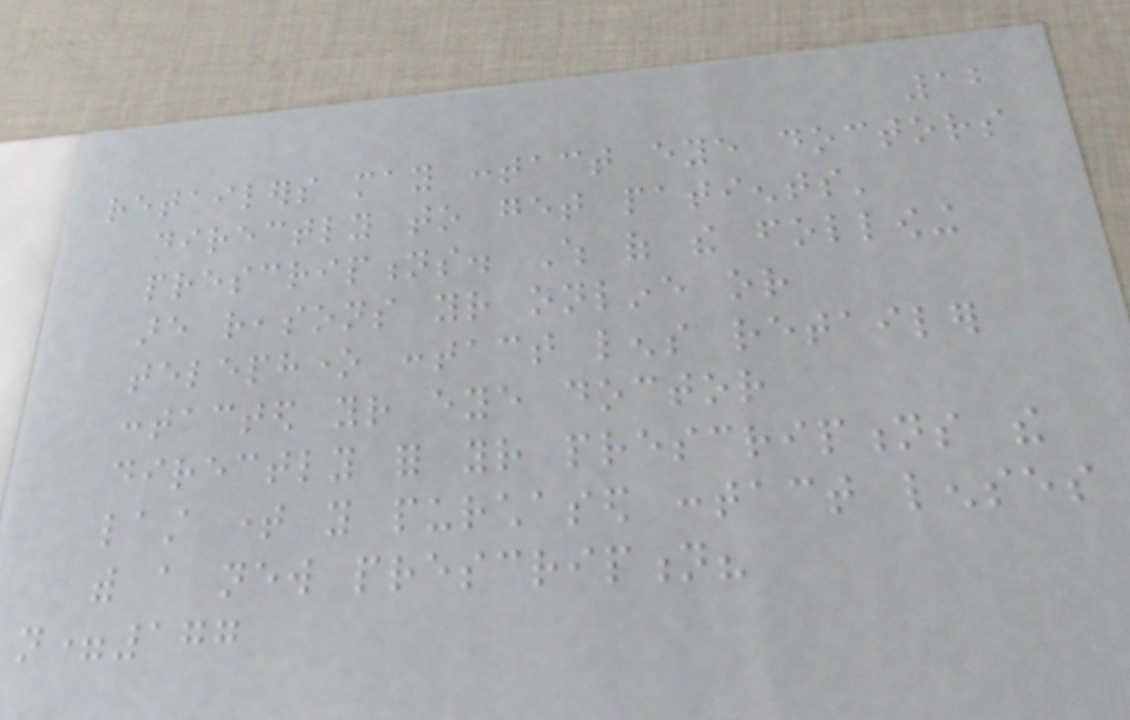12
retailers may contact eye doctors
directly to get patients'
prescriptions. Which of the following
are reasons your online or
telephone contact lens retailer
contacted your eye doctor
directly for your prescriptions the
last time you purchased contact lenses
with a new prescription?
n=177
